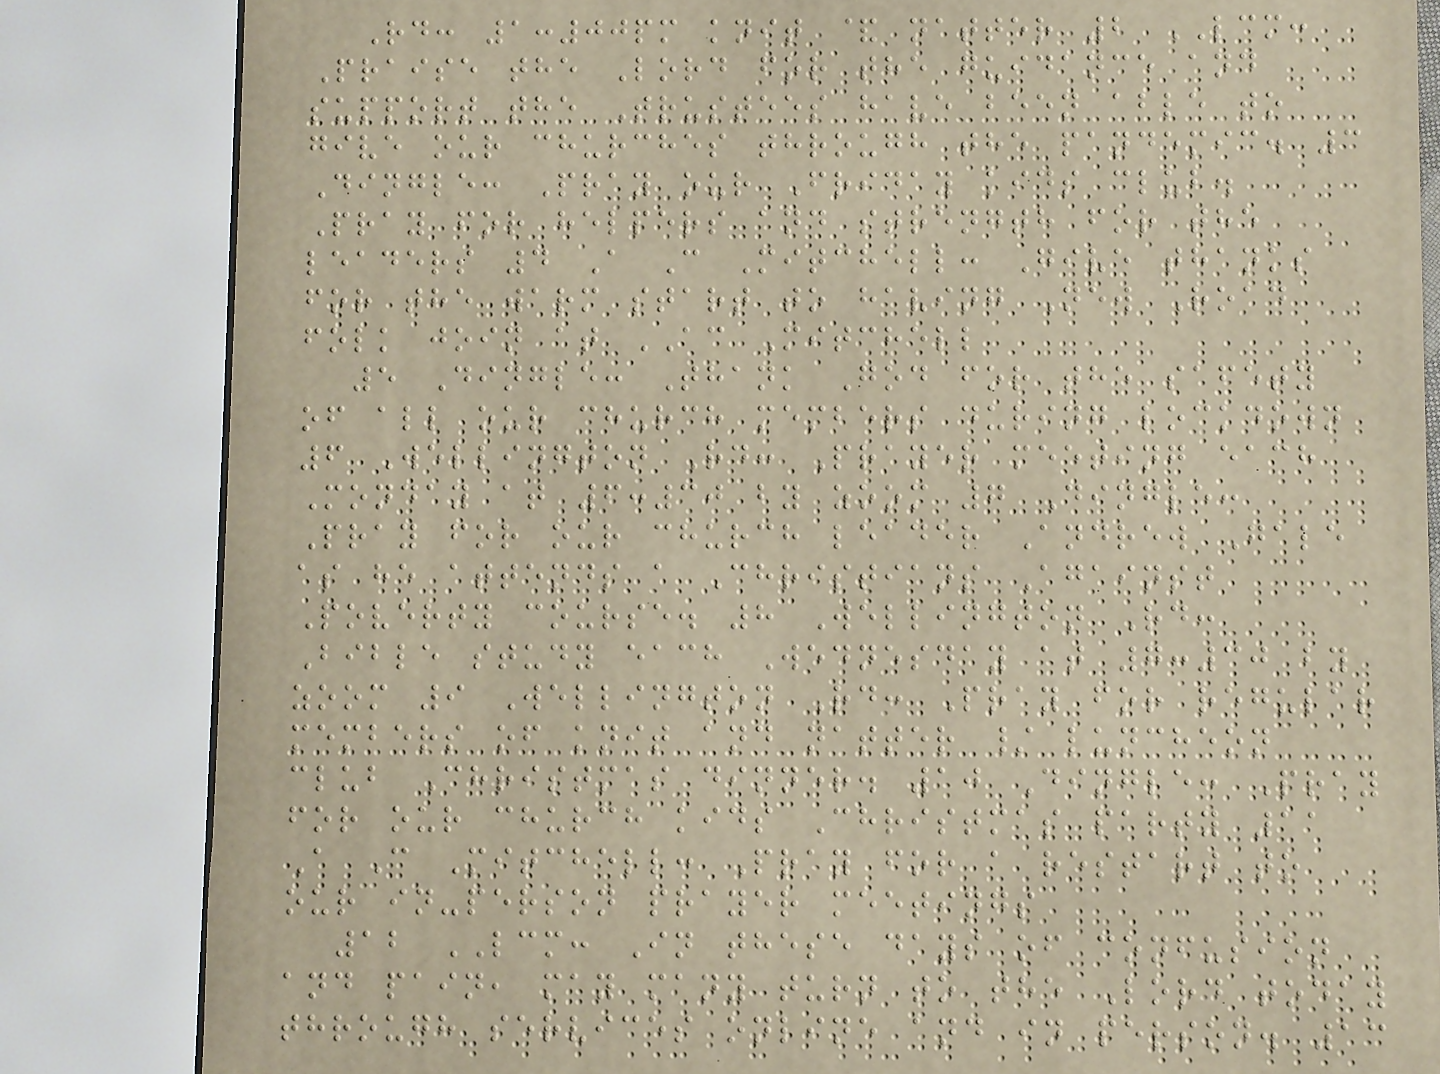Rd: 1:00pm knit & natter 2 LCM:
Praise the Lord for the guidance and
support the Trustees have been able to
give our churches through the pandemic. 3
Dingle: Pray our Friday kids club.
Pray for helpers and strength for the
leaders 4 A C Mitchell: Give thanks
for the warm start to having New Road
folk join at AC Mitchell
5 Dingle: Thank God for the safety
of all our church members during lockdown
6 Wellington Rd: Prayer meeting each
Monday at 6:30 by zoom 7 Dingle:
Pray for our church leader Andrew Gale
as he attends a Christians Against
Poverty course. 8 Wellington Rd:
Bible study each Wednesday at 7:30 by
zoom 9 Wellington Rd: Pray for regular
members of knit and natter / luncheon
club Christmas dinner. 10 Dingle: Pray
for our church kids Christmas party 11
A C Mitchell: Pray for a restart to
our in-person prayer meetings
12 LCM: In these days of confusion
and pain, may many turn to the Lord today
through services online and in person. 13
